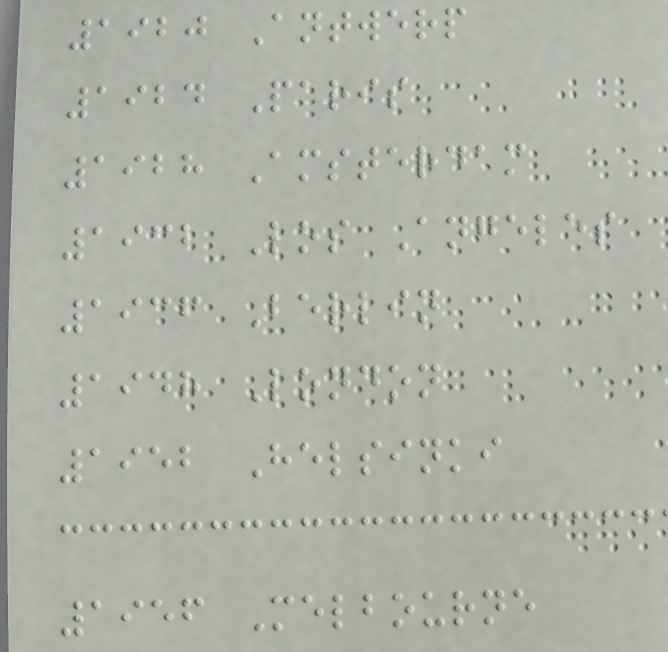1920 Antwerp
1924 Paris
1928 Amsterdam
1932 Los Angeles
1936 Berlin
1948 London
1952 Helsinki
1956 Melbourne
